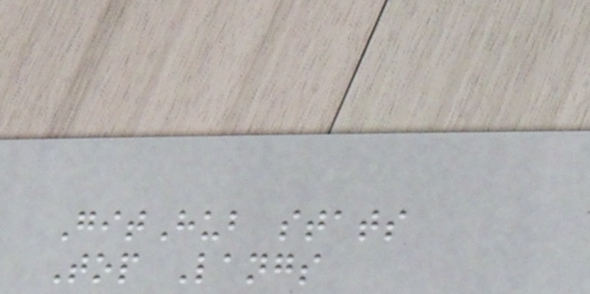GitHub stats
Top Langs
